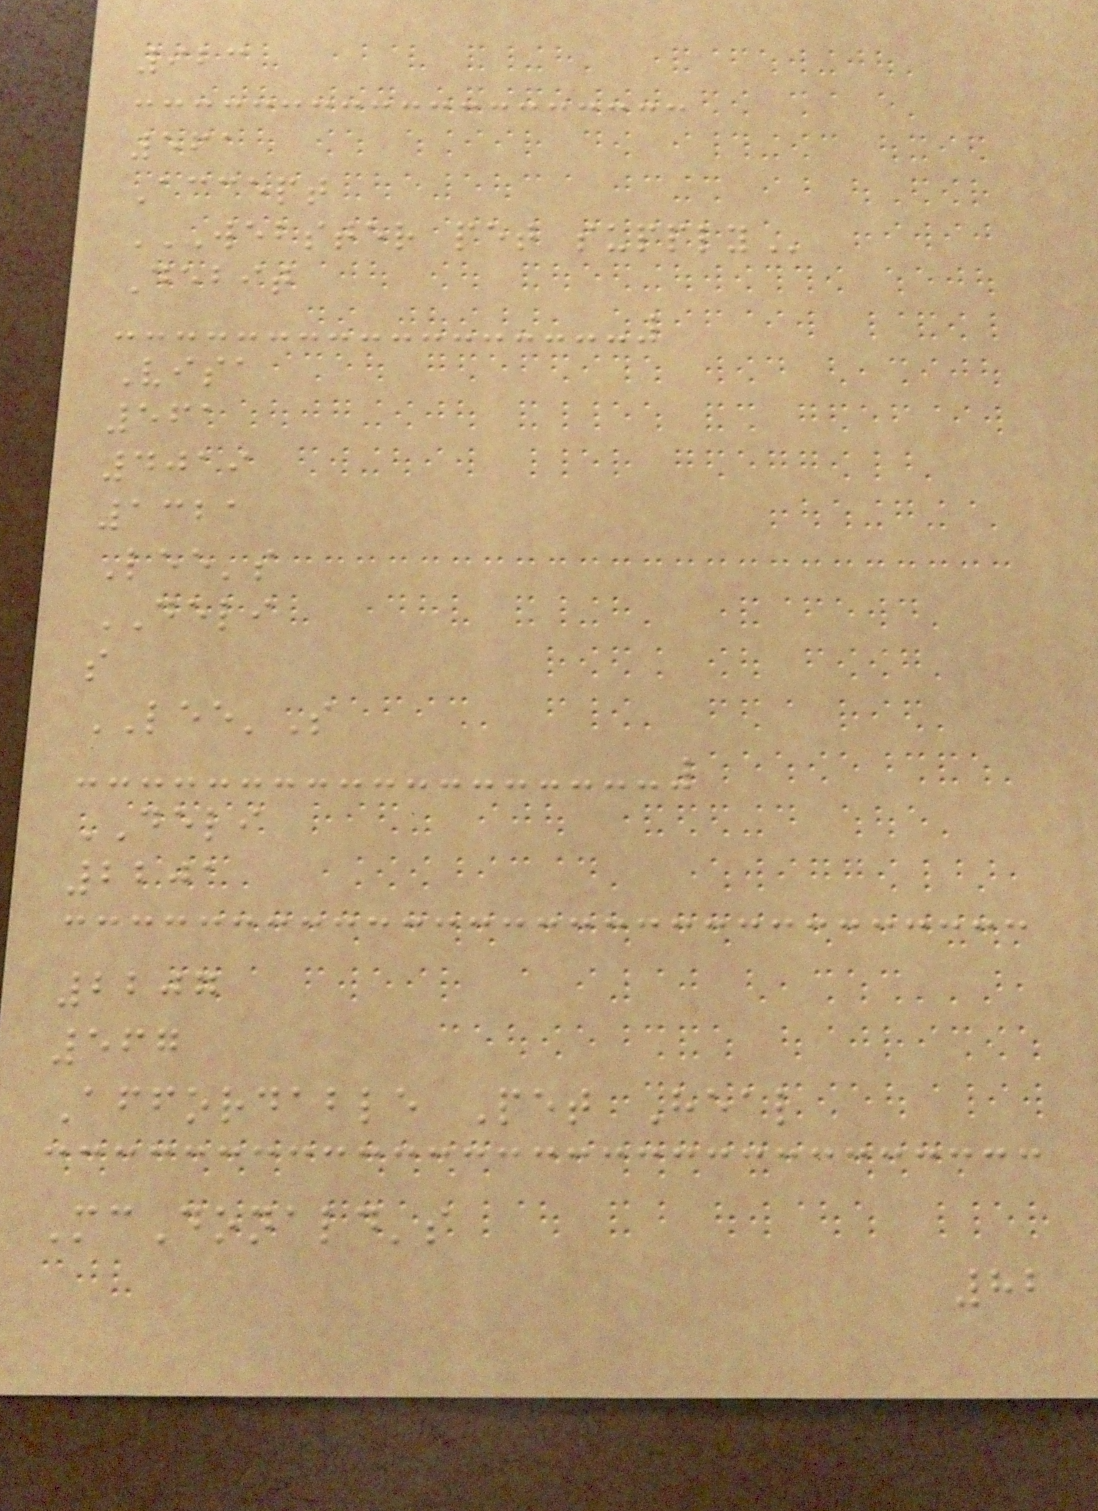923
561
Accept
WEBSTER PET SUPPLY
Debit
Visa
561
4019
1321
Lee's
DELI
s
LEE'S
DELI
2201
2207
567
Affordable Pet Heal
McDonald's
82
